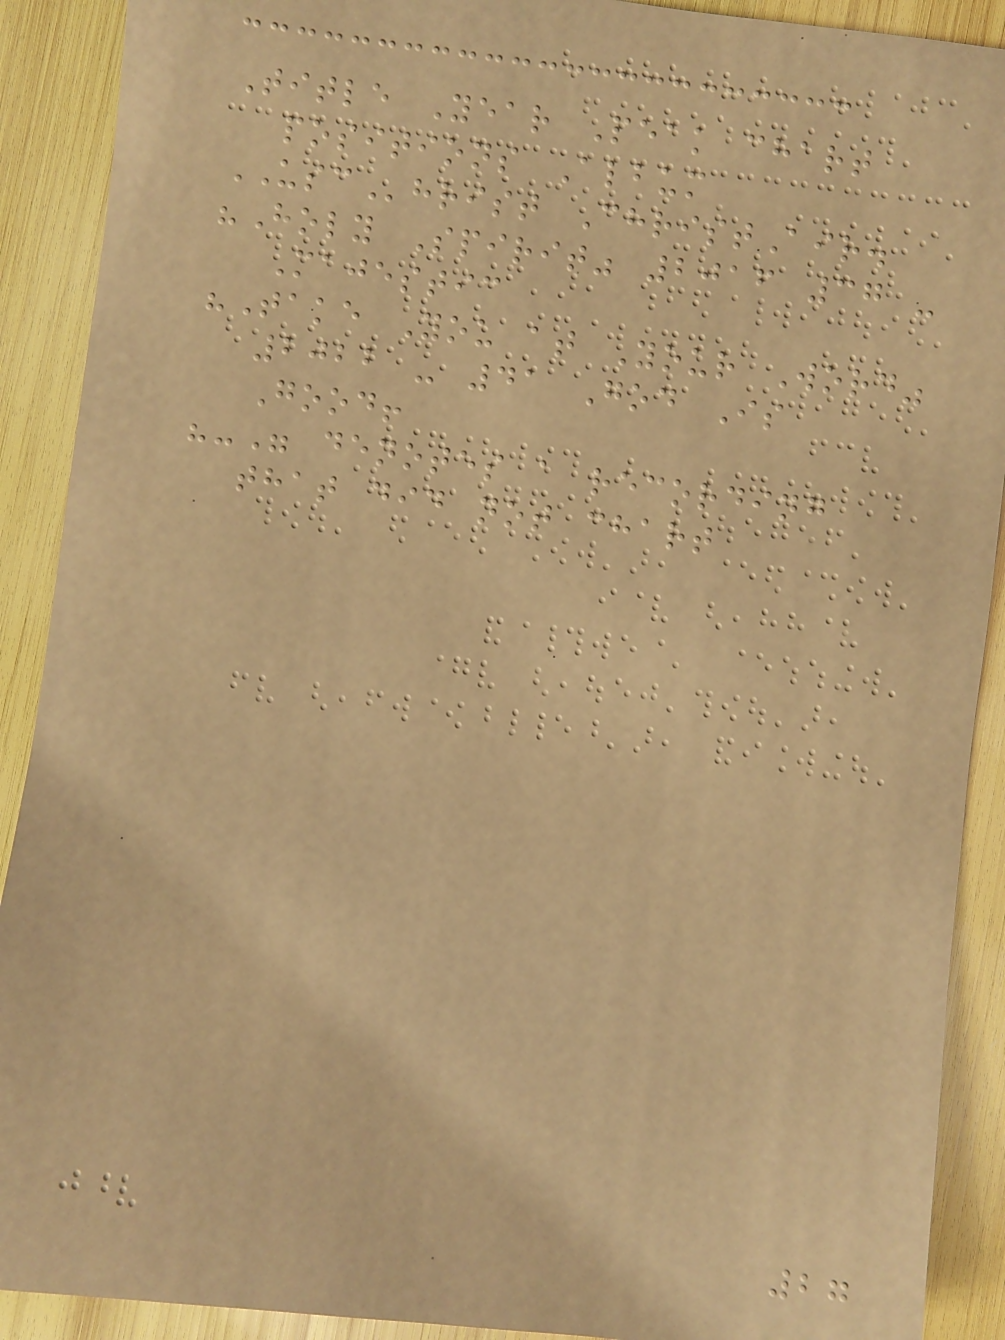Title Year Peak chart
positions Album
USChrist ChristAir.
"Holy Spirit" 2016 37 -
Majestic
"Take You at Your Word"
2022 - 41 God Is
Good!
"-" denotes a recording
that did not chart
27
